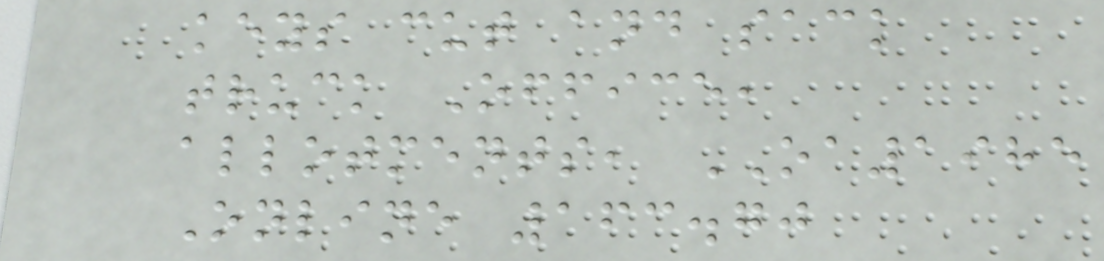keys cut and sack
truck Office,
allotments, OA1985
Online 163.70
